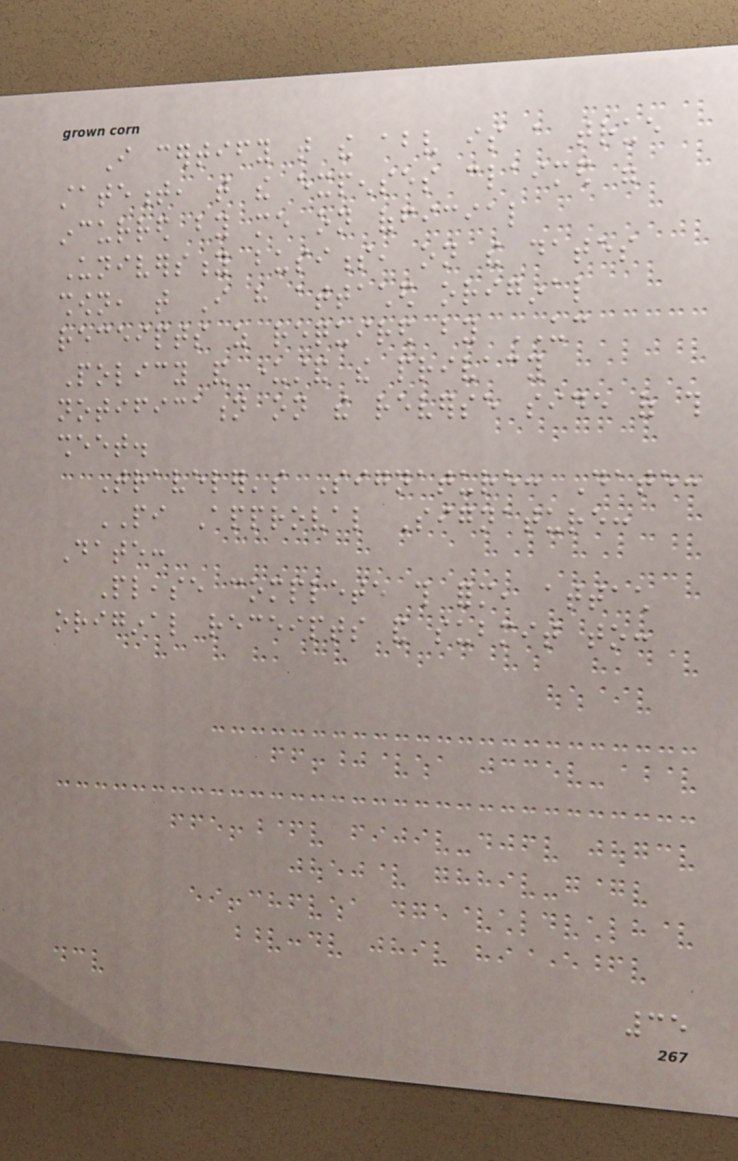I certify that the above is a true
statement, that the expenses claimed were
incurred by me on official
University business, on the dates
shown, that I have attached original
receipts as required by UC
Policy and understand the privacy
notification on the reverse side of this
sheet.
Traveler's Signature: Date:
PI Approval Signature:
Date:
Please complete this form, attach
original receipts and submit to:
35
